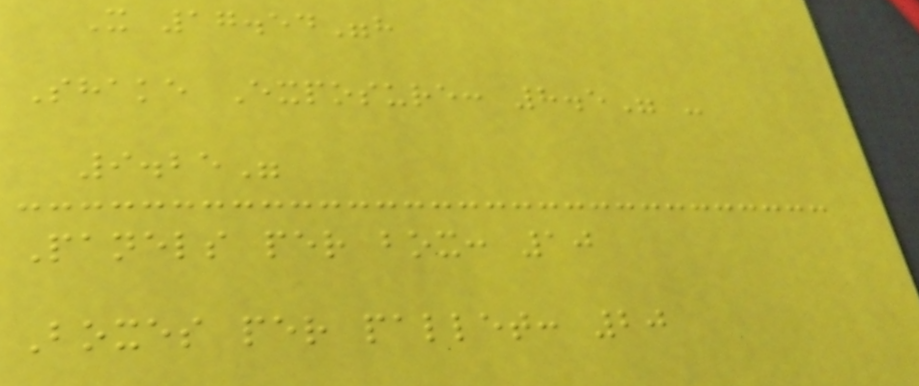X 17.54"h
Shake Exposure: 8.5" -
9.25"
Panels per box: 10
Boxes per pallet: 20
